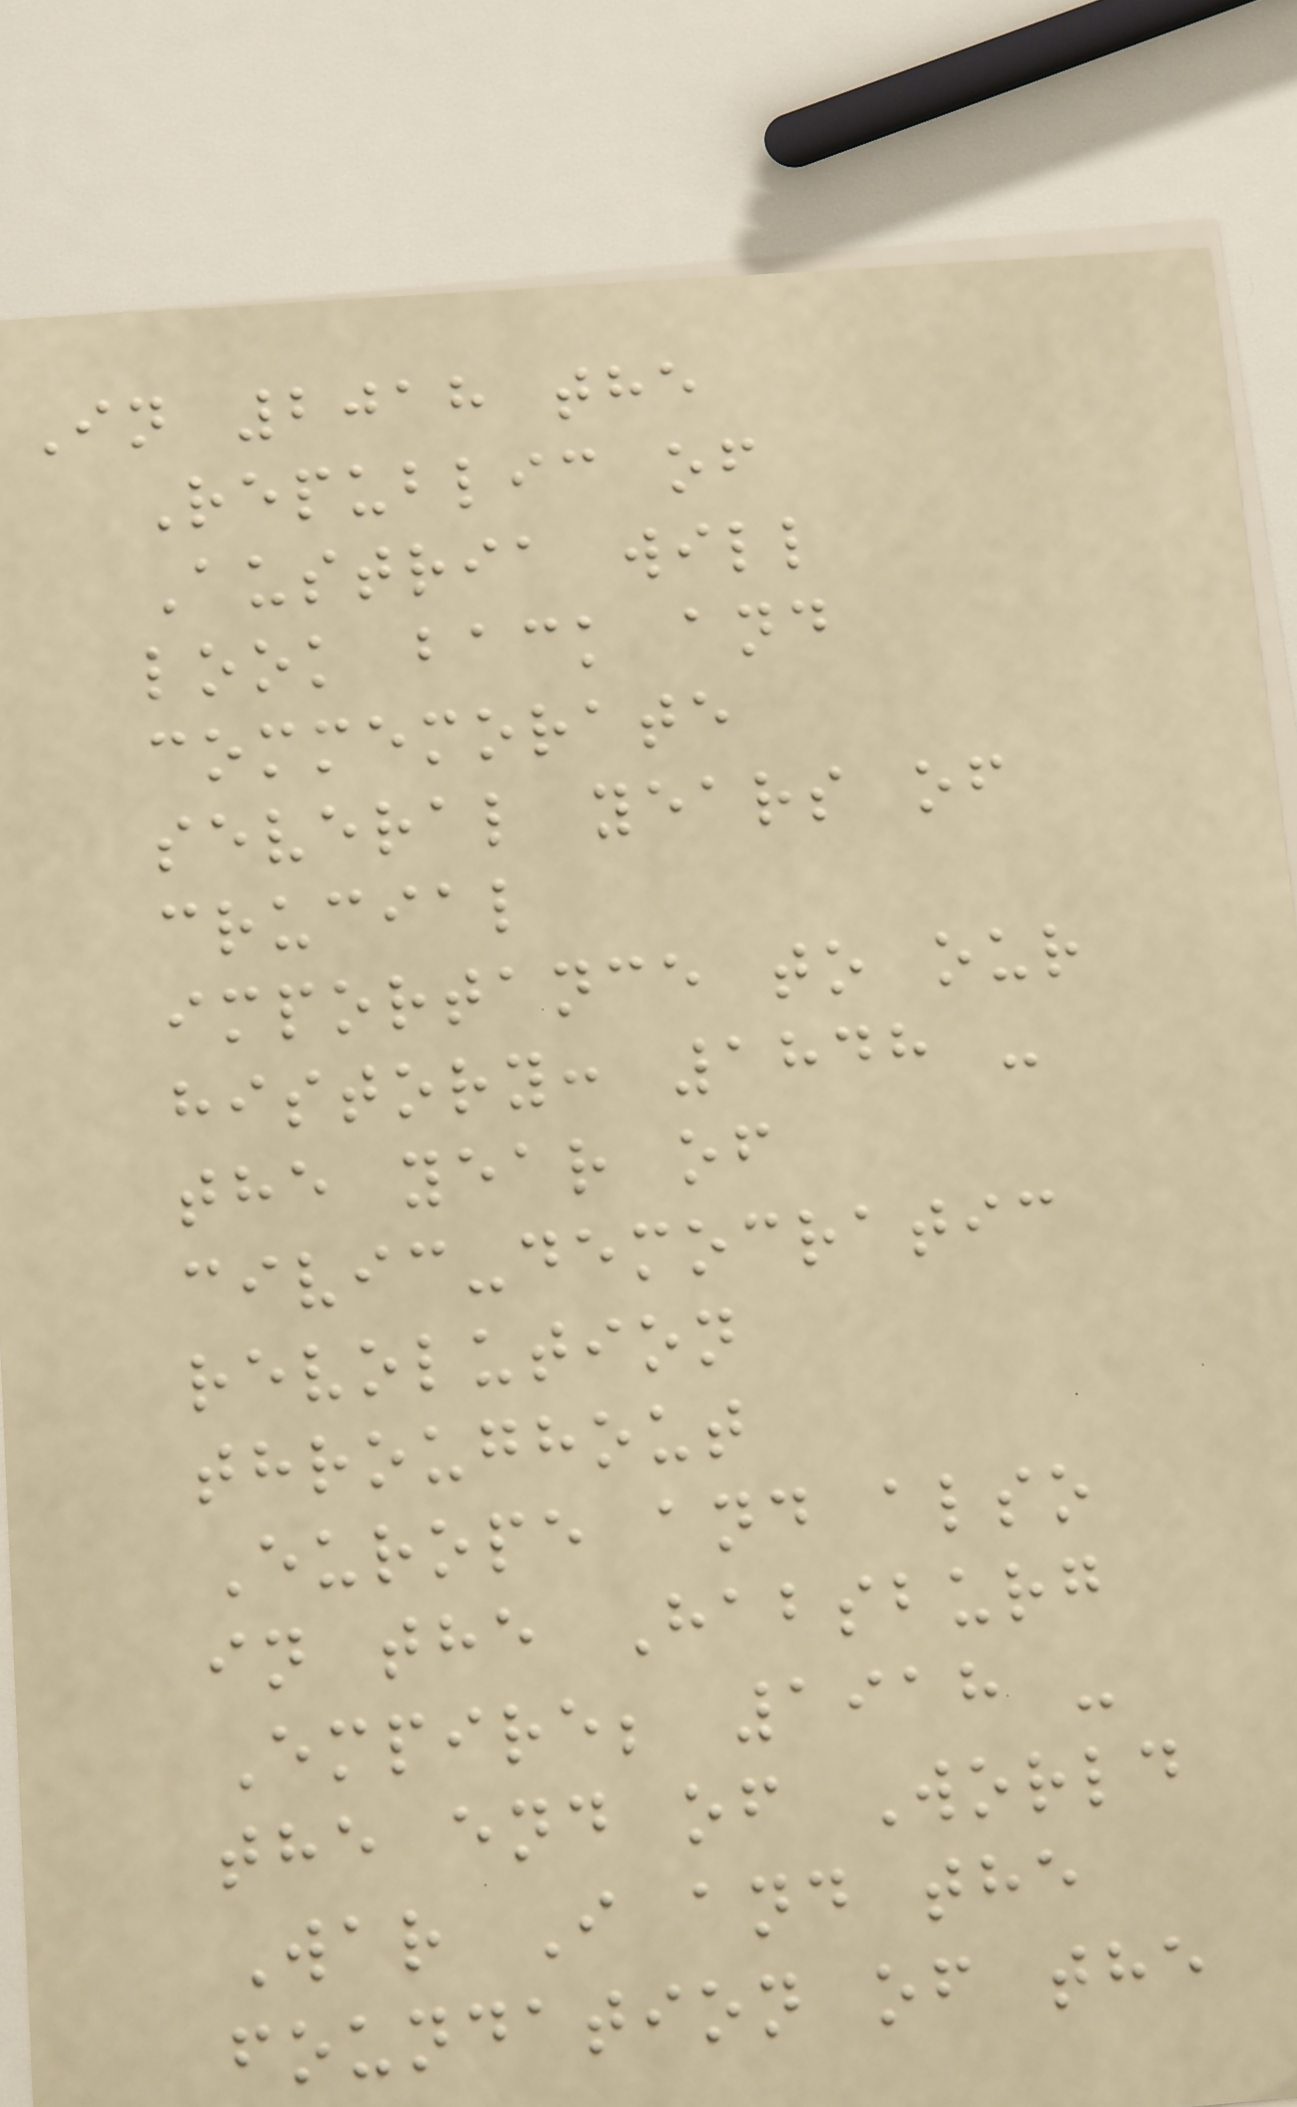In 2018 the
Republic of
Austria will
look back and
commemorate
several years of
crucial
importance to our
history: 1848 -
the year of
civic-democratic
revolution
throughout
Europe and also
in the Habsburg
Empire; 1918 -
the end of World
War I and the
foundation of the
